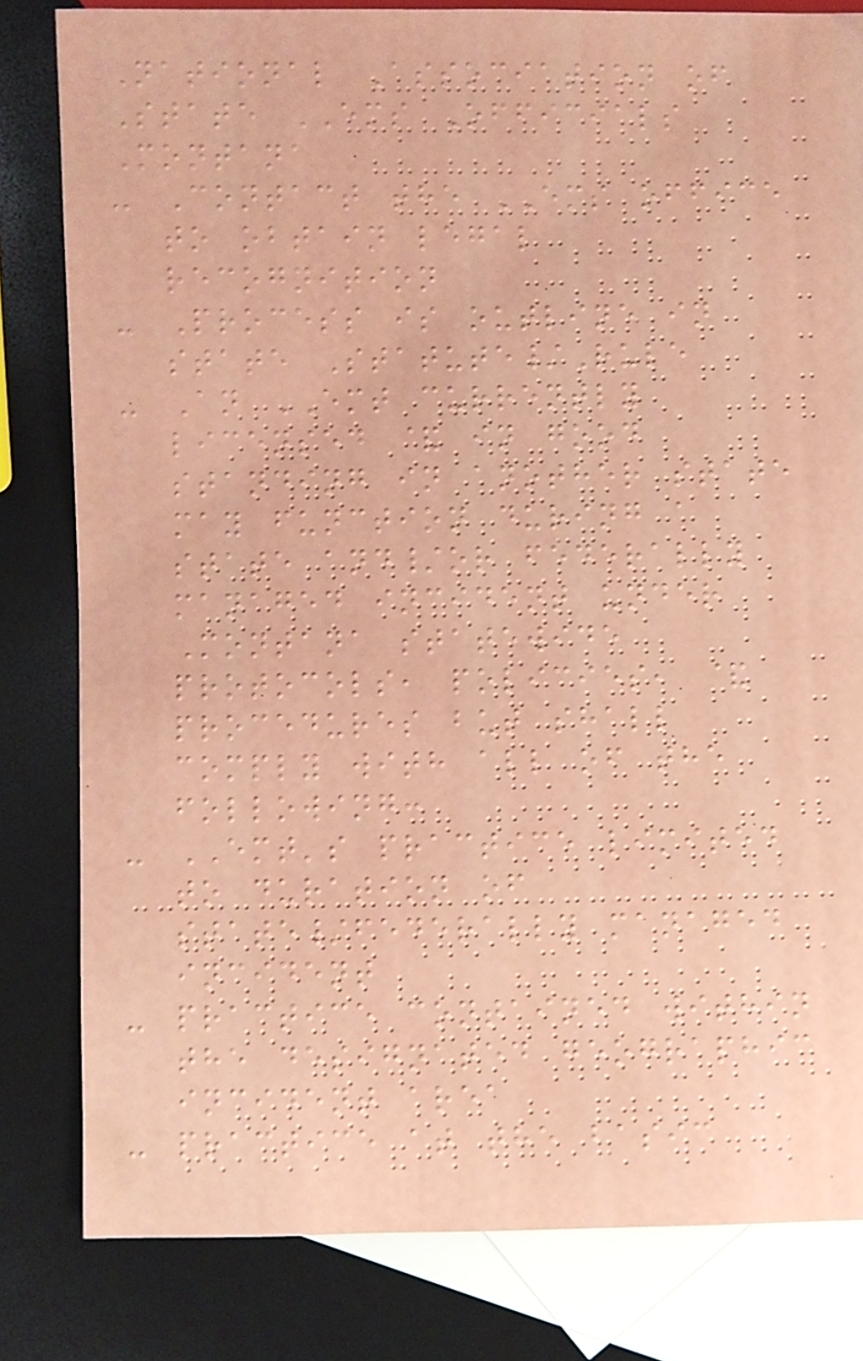National Association of
State EMS Officials
Montana
- Contact the EMS office
to obtain legal
recognition
- Process is outline in
state Statute/Rule
- An EMT currently
licensed & in good
standing in another state
may function during a
state and/or federally
managed incident under
Montana statewide
protocols, policies, &
procedures but shall
comply with all of the
following:
- EMT's practice limited
to duration of
state/federally managed
incident
- practice contained within
the designated geographic
incident area
- practice at the basic
